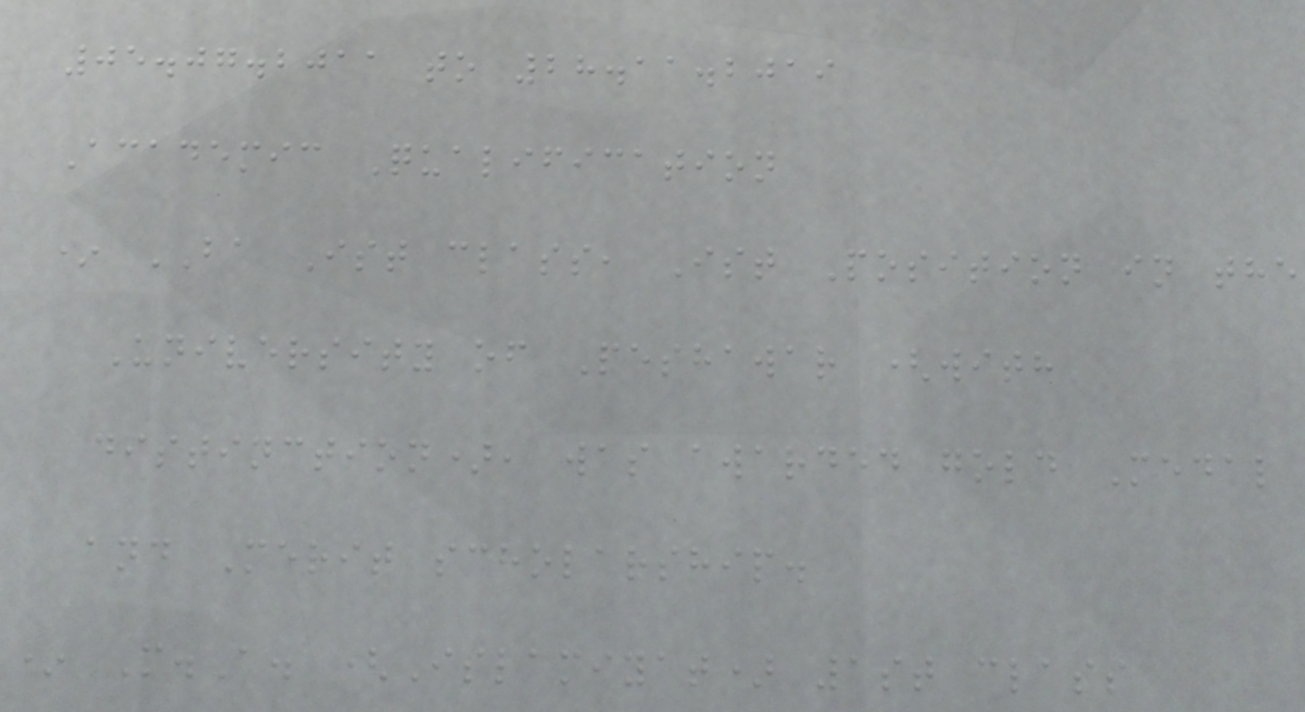05.07.2011 to 28.11.2019
Academic Qualification
* BA Ist class, Ist Position in the
University of Peshawar (with
distinction), was awarded gold Medal
and Merit scholarship.
* M.A. (Islamiyat) 1st class
